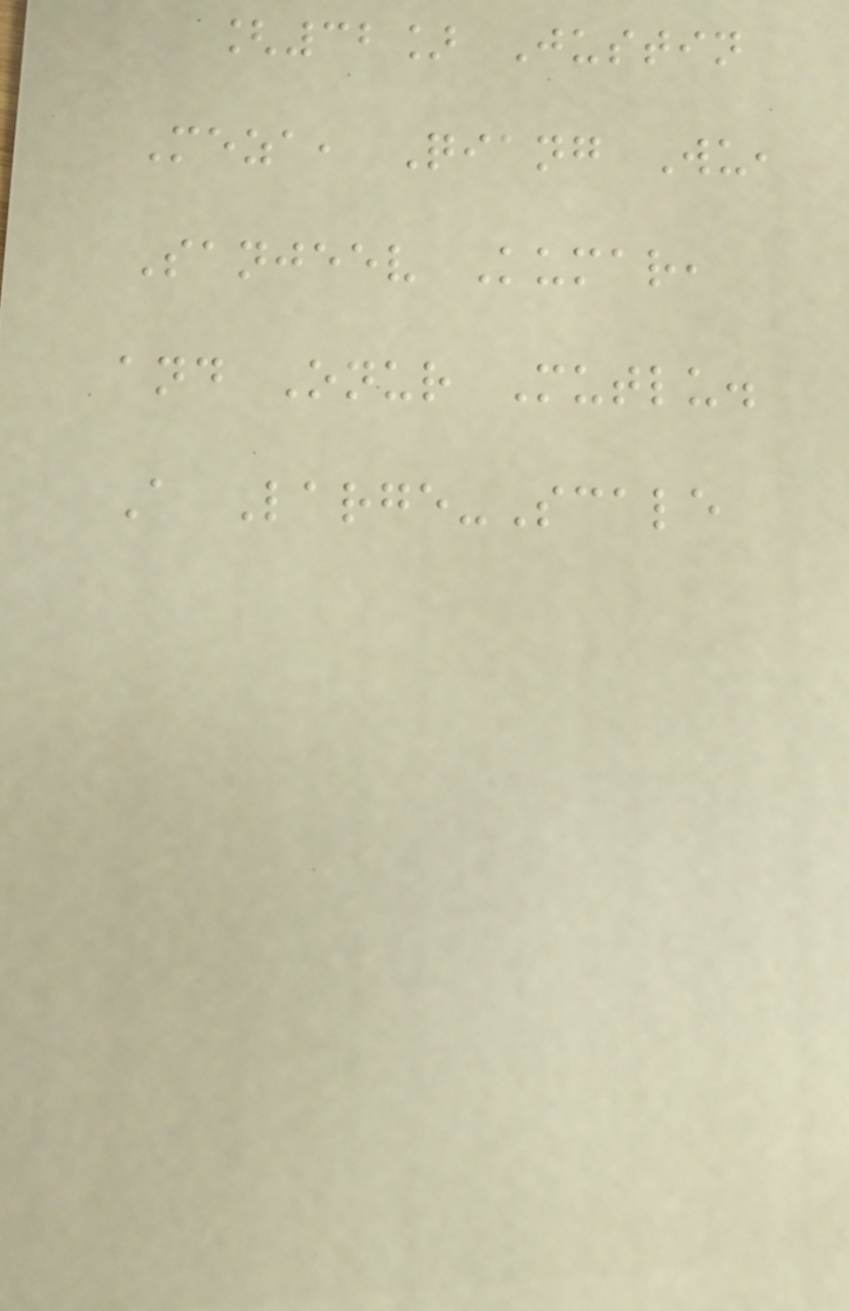[32] Justin
Meza, Qiang Wu,
Sanjeev Kumar,
and Onur Mutlu.
A Large-Scale
